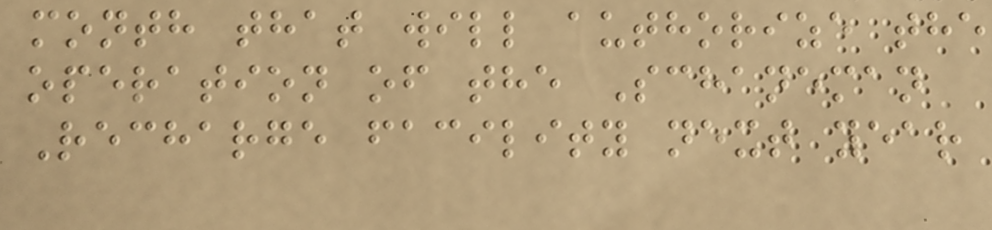month that will authorize the
operation of the Schaneman
Recharge facility next year
